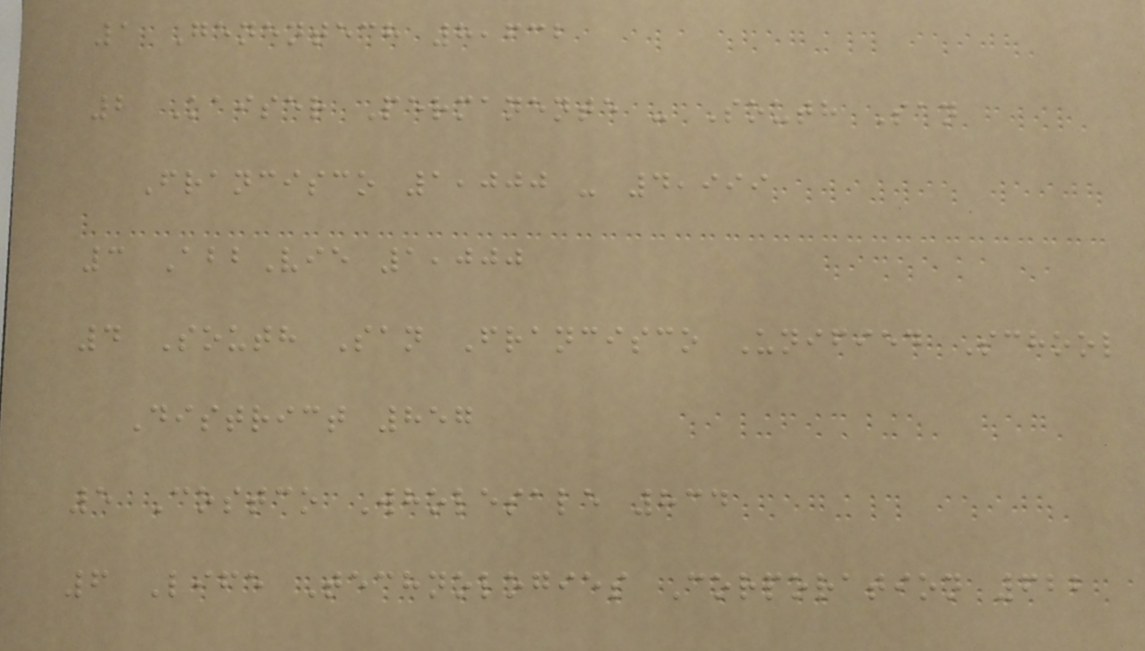1 Genentech 8,632
2 Kaiser Permanente - South San
Francisco 1,000 - 4,999
3 AbbVie 1,000
4 South San Francisco Unified School
District 857
5 Costco Wholesale 834
6 Life Technologies Corporation 622
